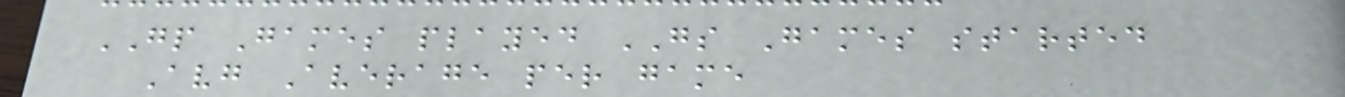GP Games played GS Games started
Avg Average per game
